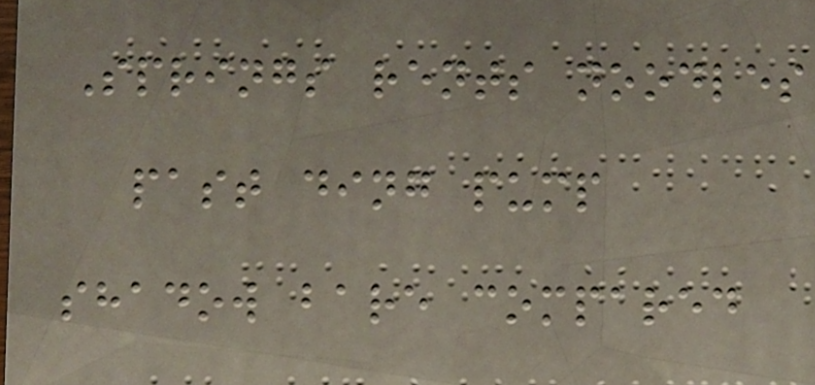Springs rents noodles
past ding pump
shadow bare compared
